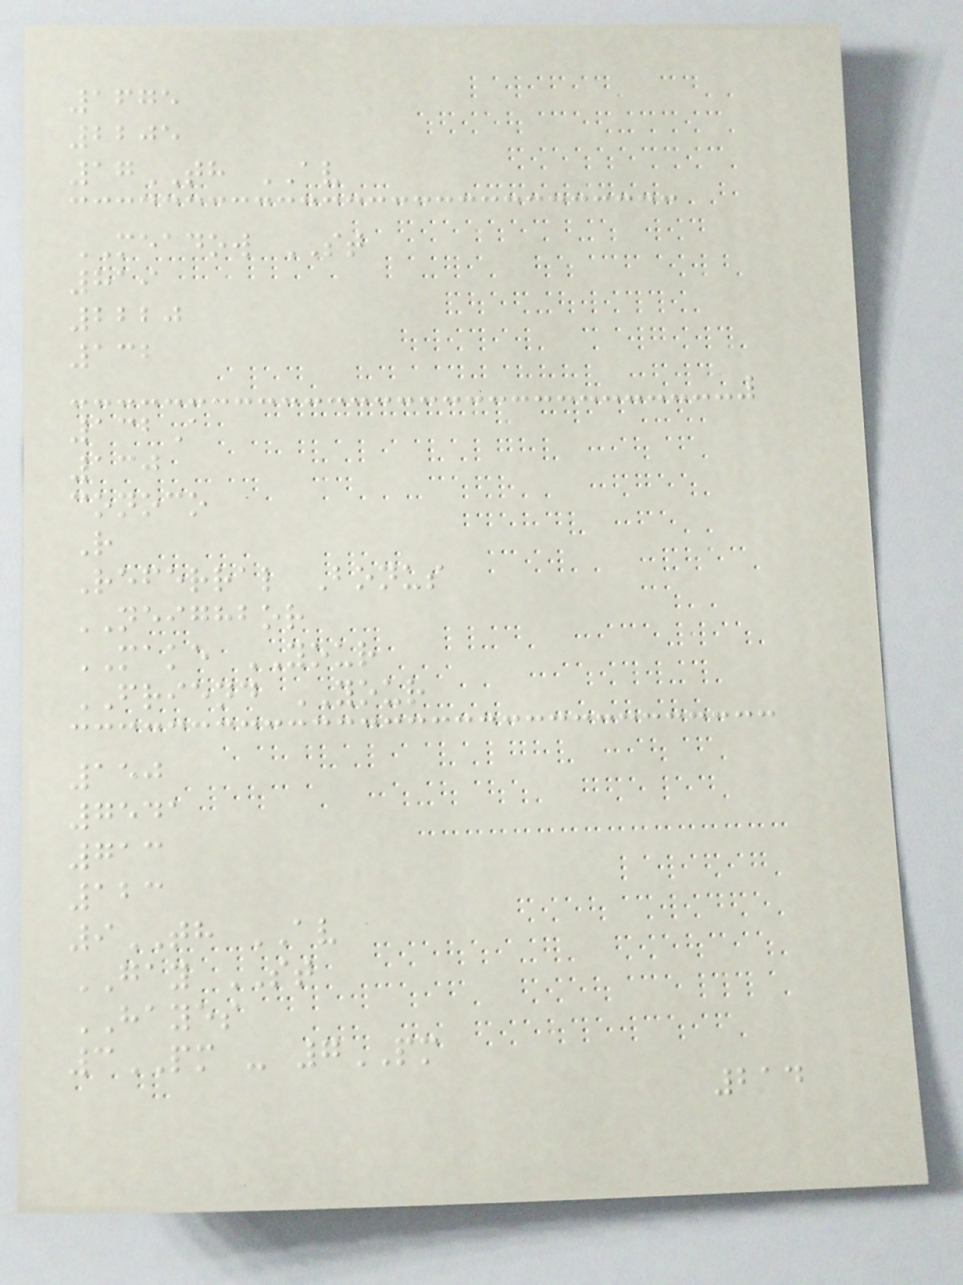1675
2205
17TH AV
MEADOW ST
819
2220
132
132A
130
conoco
R
Referral Bonus
NEIGHBOR
MAKE YOUR
FRIEND YOUR
150
7541
713
123
9TH AV
GAY ST
HAYES
3PM - 7PM
214
